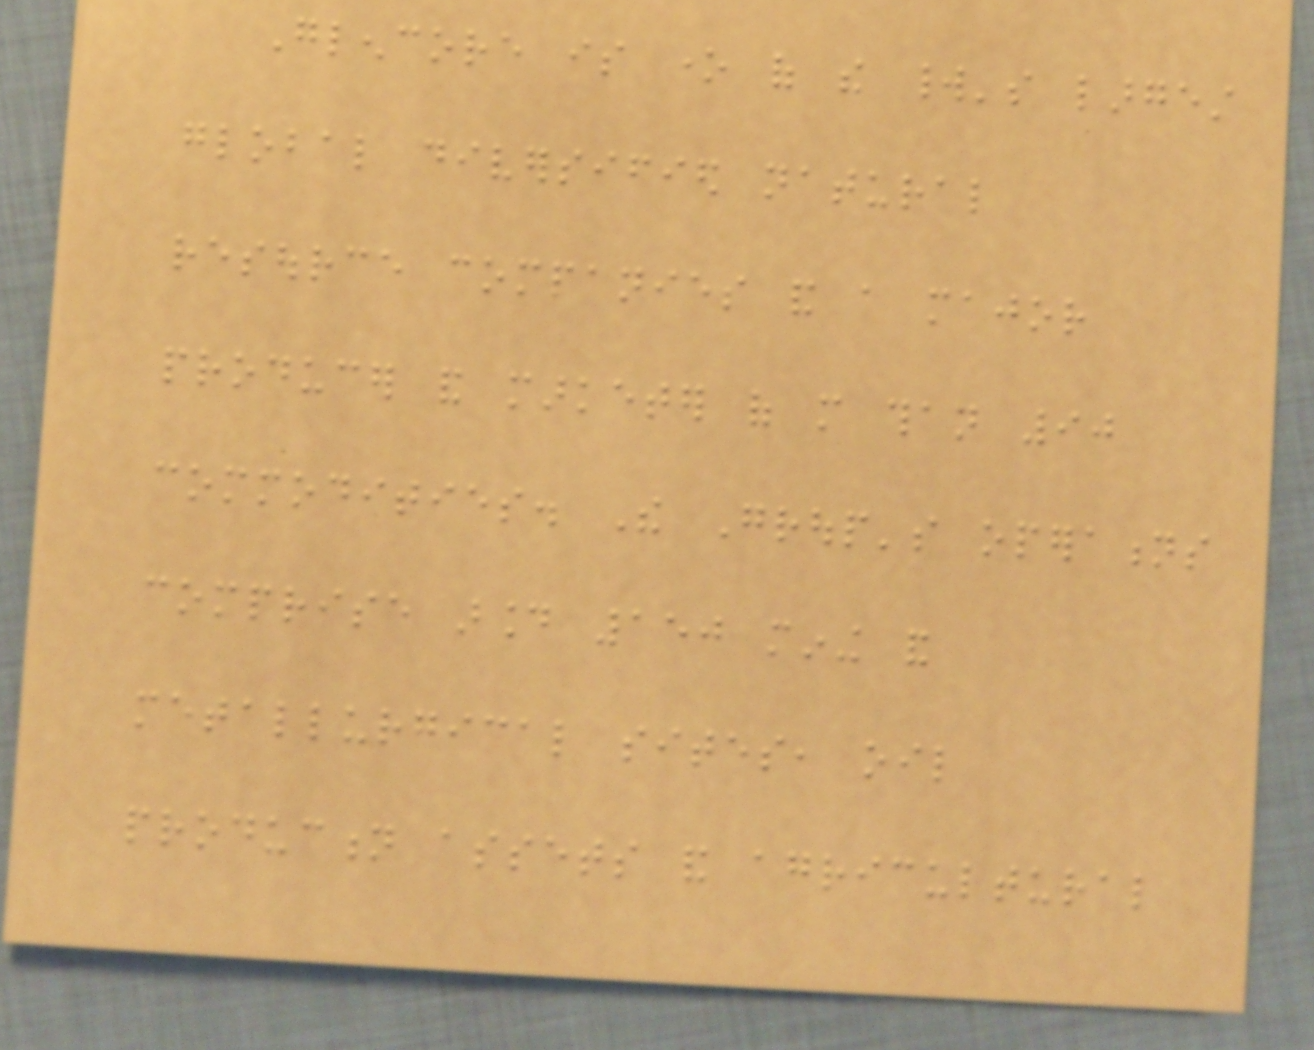Glencore is one of the world's largest
global diversified natural
resource companies and a major
producer and marketer of more than 90
commodities. The Group's operations
comprise around 150 mining and
metallurgical sites, oil
production assets and agricultural
